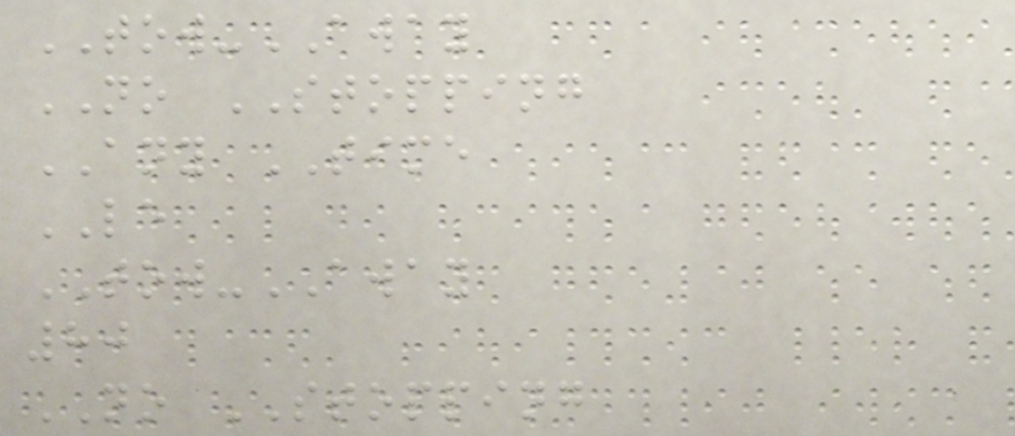TOW-AWAY
NO STOPPING
ANY TIME
LE
TOW-AWAY
80
NO STOPPING
